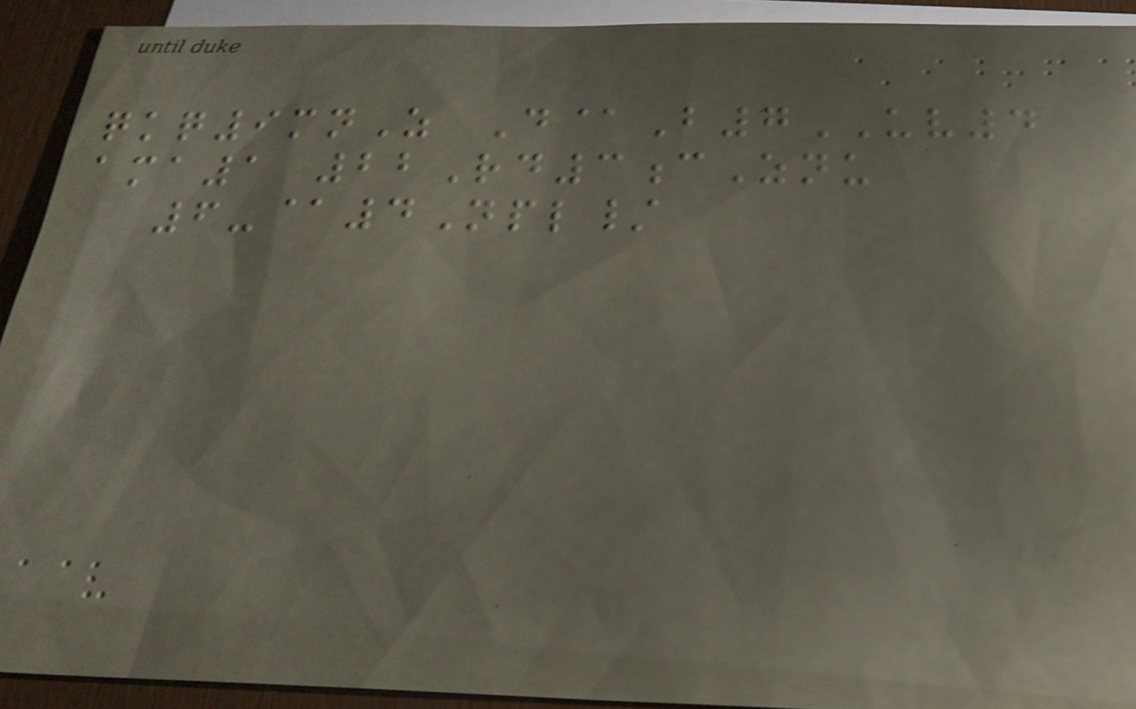qkq9mnZ D@B7UV4
ama1 22Rd3cZnu
6-@4Npl/
